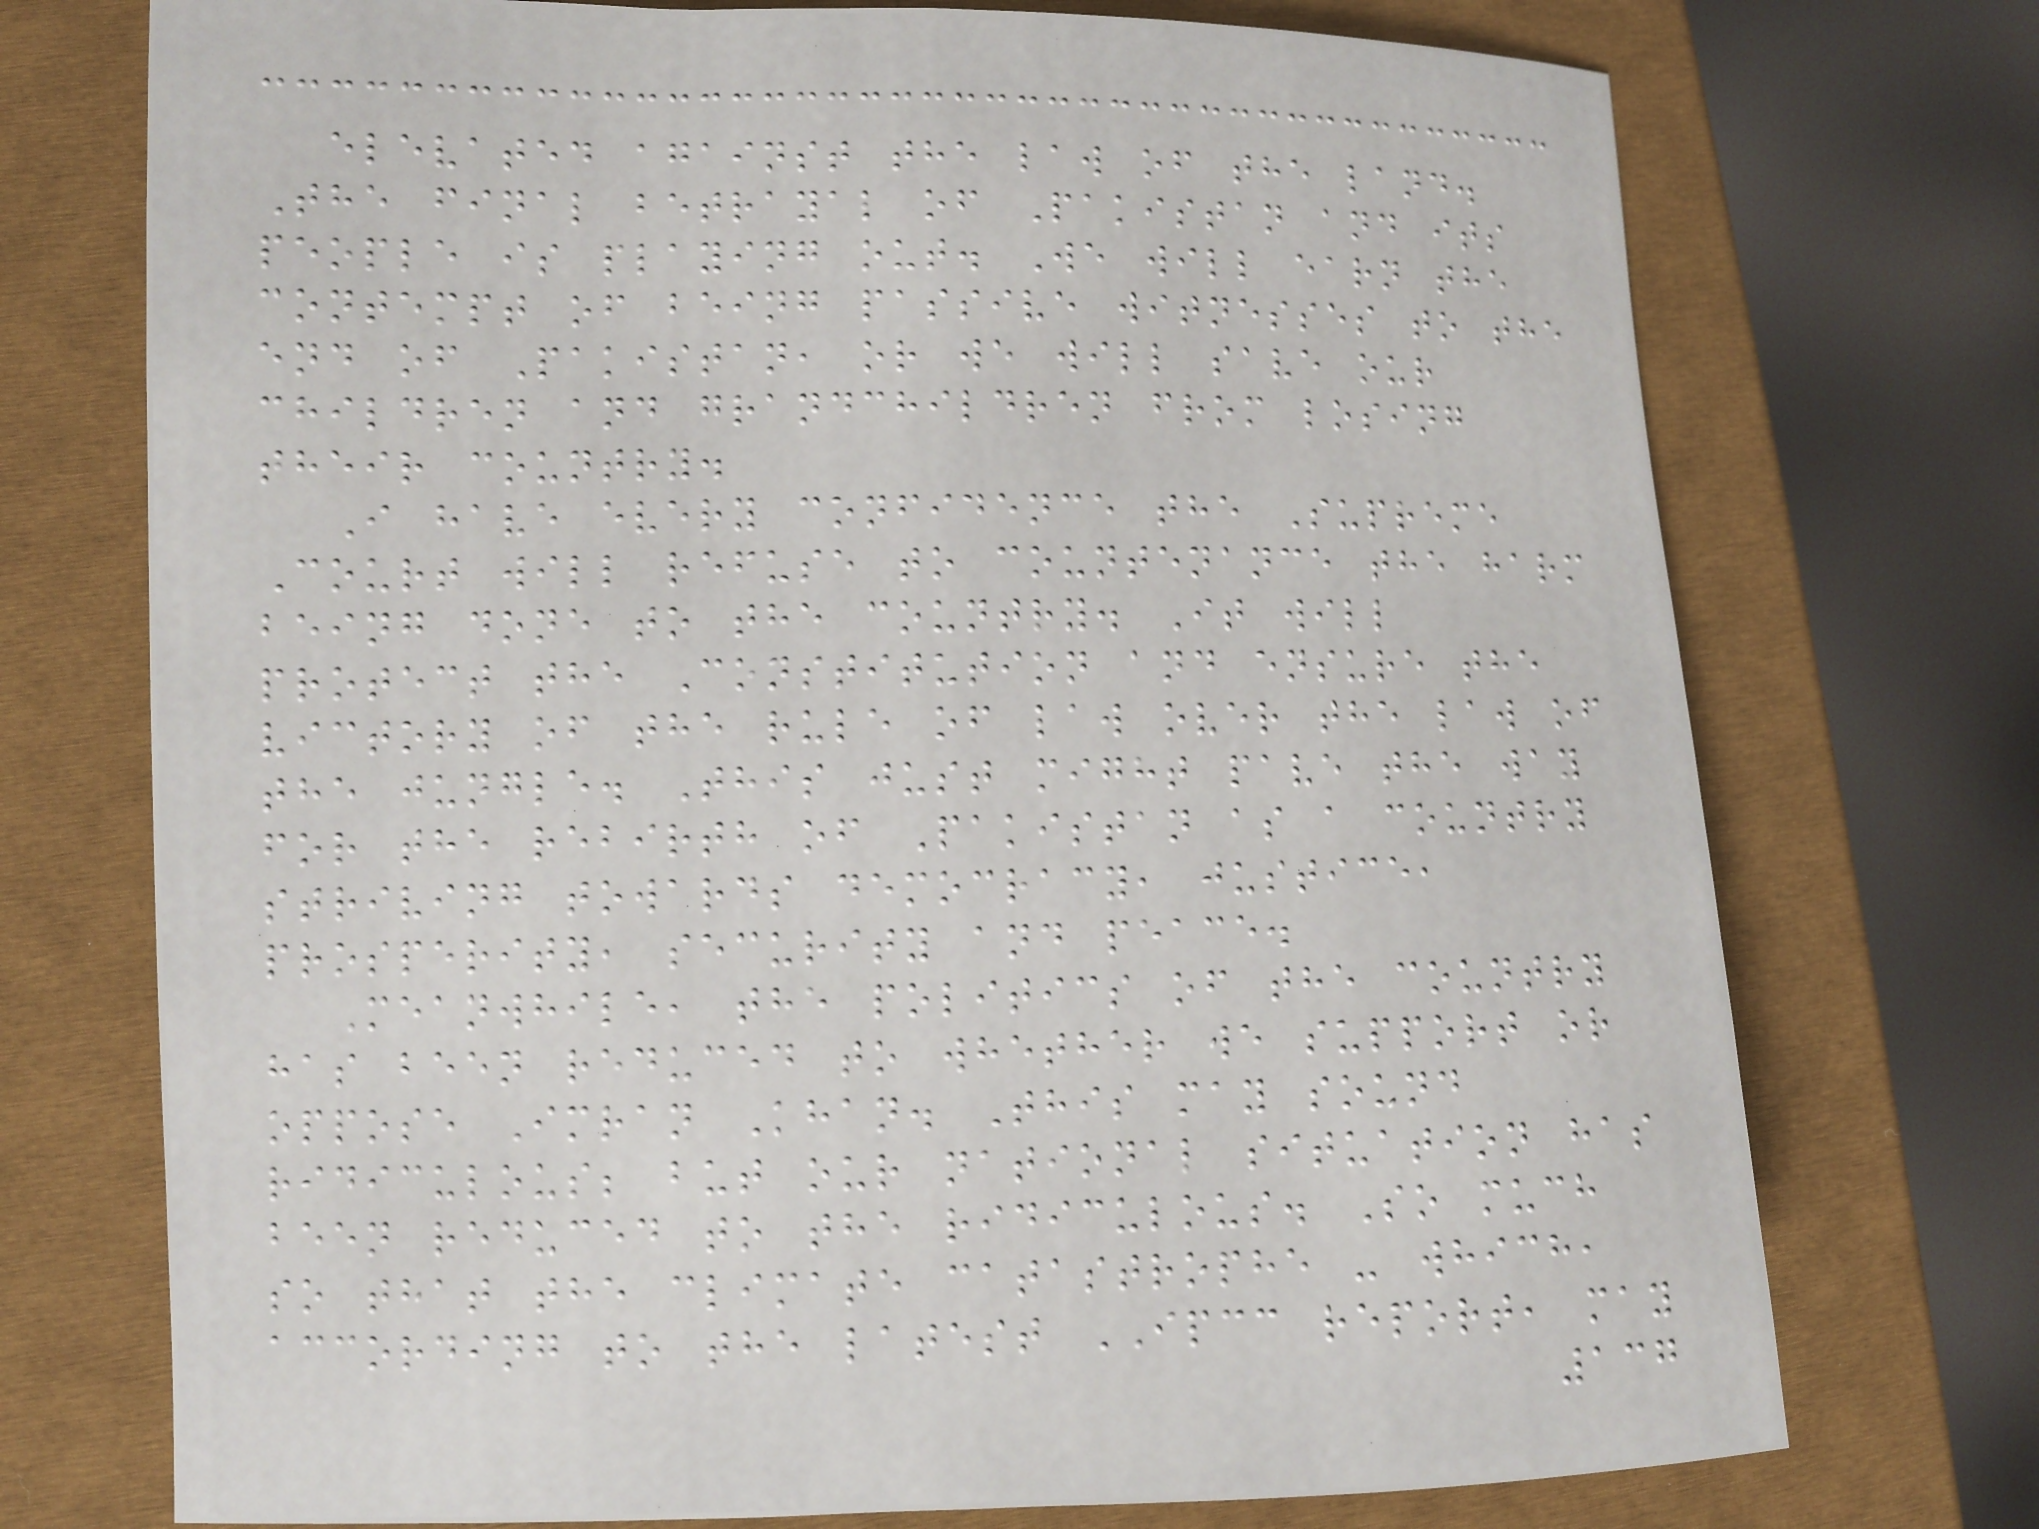elevated against the law of the land.
The final betrayal of Pakistan and its
people is playing out. We will earn the
contempt of being passive witnesses to the
end of Pakistan, or we will save our
children and grandchildren from losing
their country.
I have every confidence the Supreme
Court will refuse to countenance the harm
being done to the country. It will
protect the Constitution and ensure the
victory of the rule of law over the law of
the jungle. This just might pave the way
for the rebirth of Pakistan as a country
striving towards democracy, justice,
prosperity, security and peace.
Meanwhile, the politics of the country
has been reduced to whether we support or
oppose Imran Khan. This may sound
ridiculous; but our national situation has
been reduced to the ridiculous. So much
so that the climate catastrophe - which,
according to the latest IPCC report, may
137
